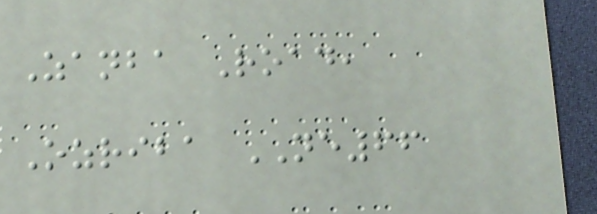Zanba Road,
Ozriba NE66
